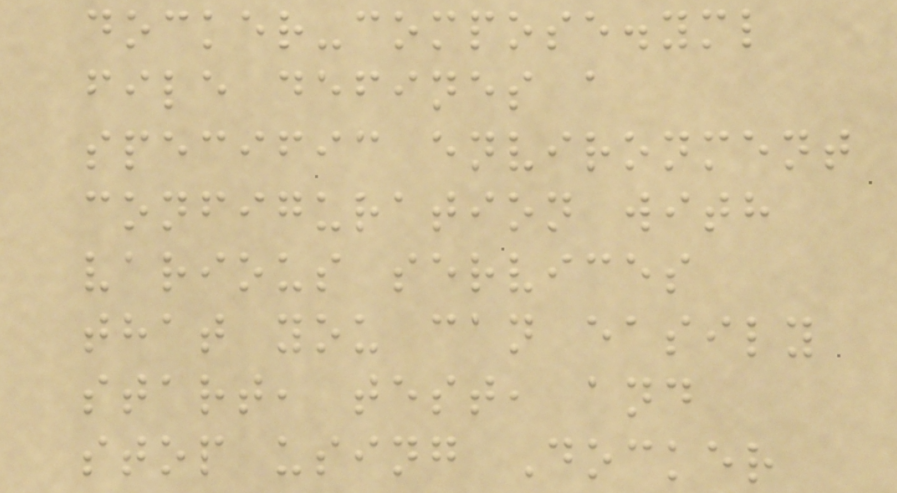docker-compose.yml
file defines a
specific environment
configuration with
various services
that you can easily
start, test, and
stop using Docker
